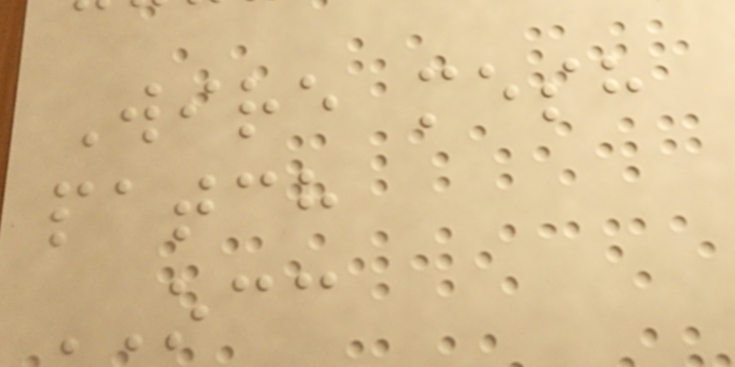Wire mesh
patch
OCC
